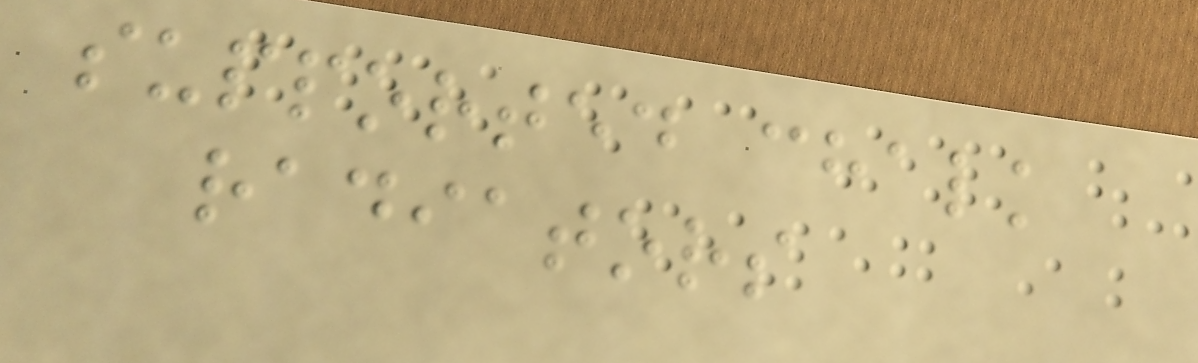supported chalk
radiators
